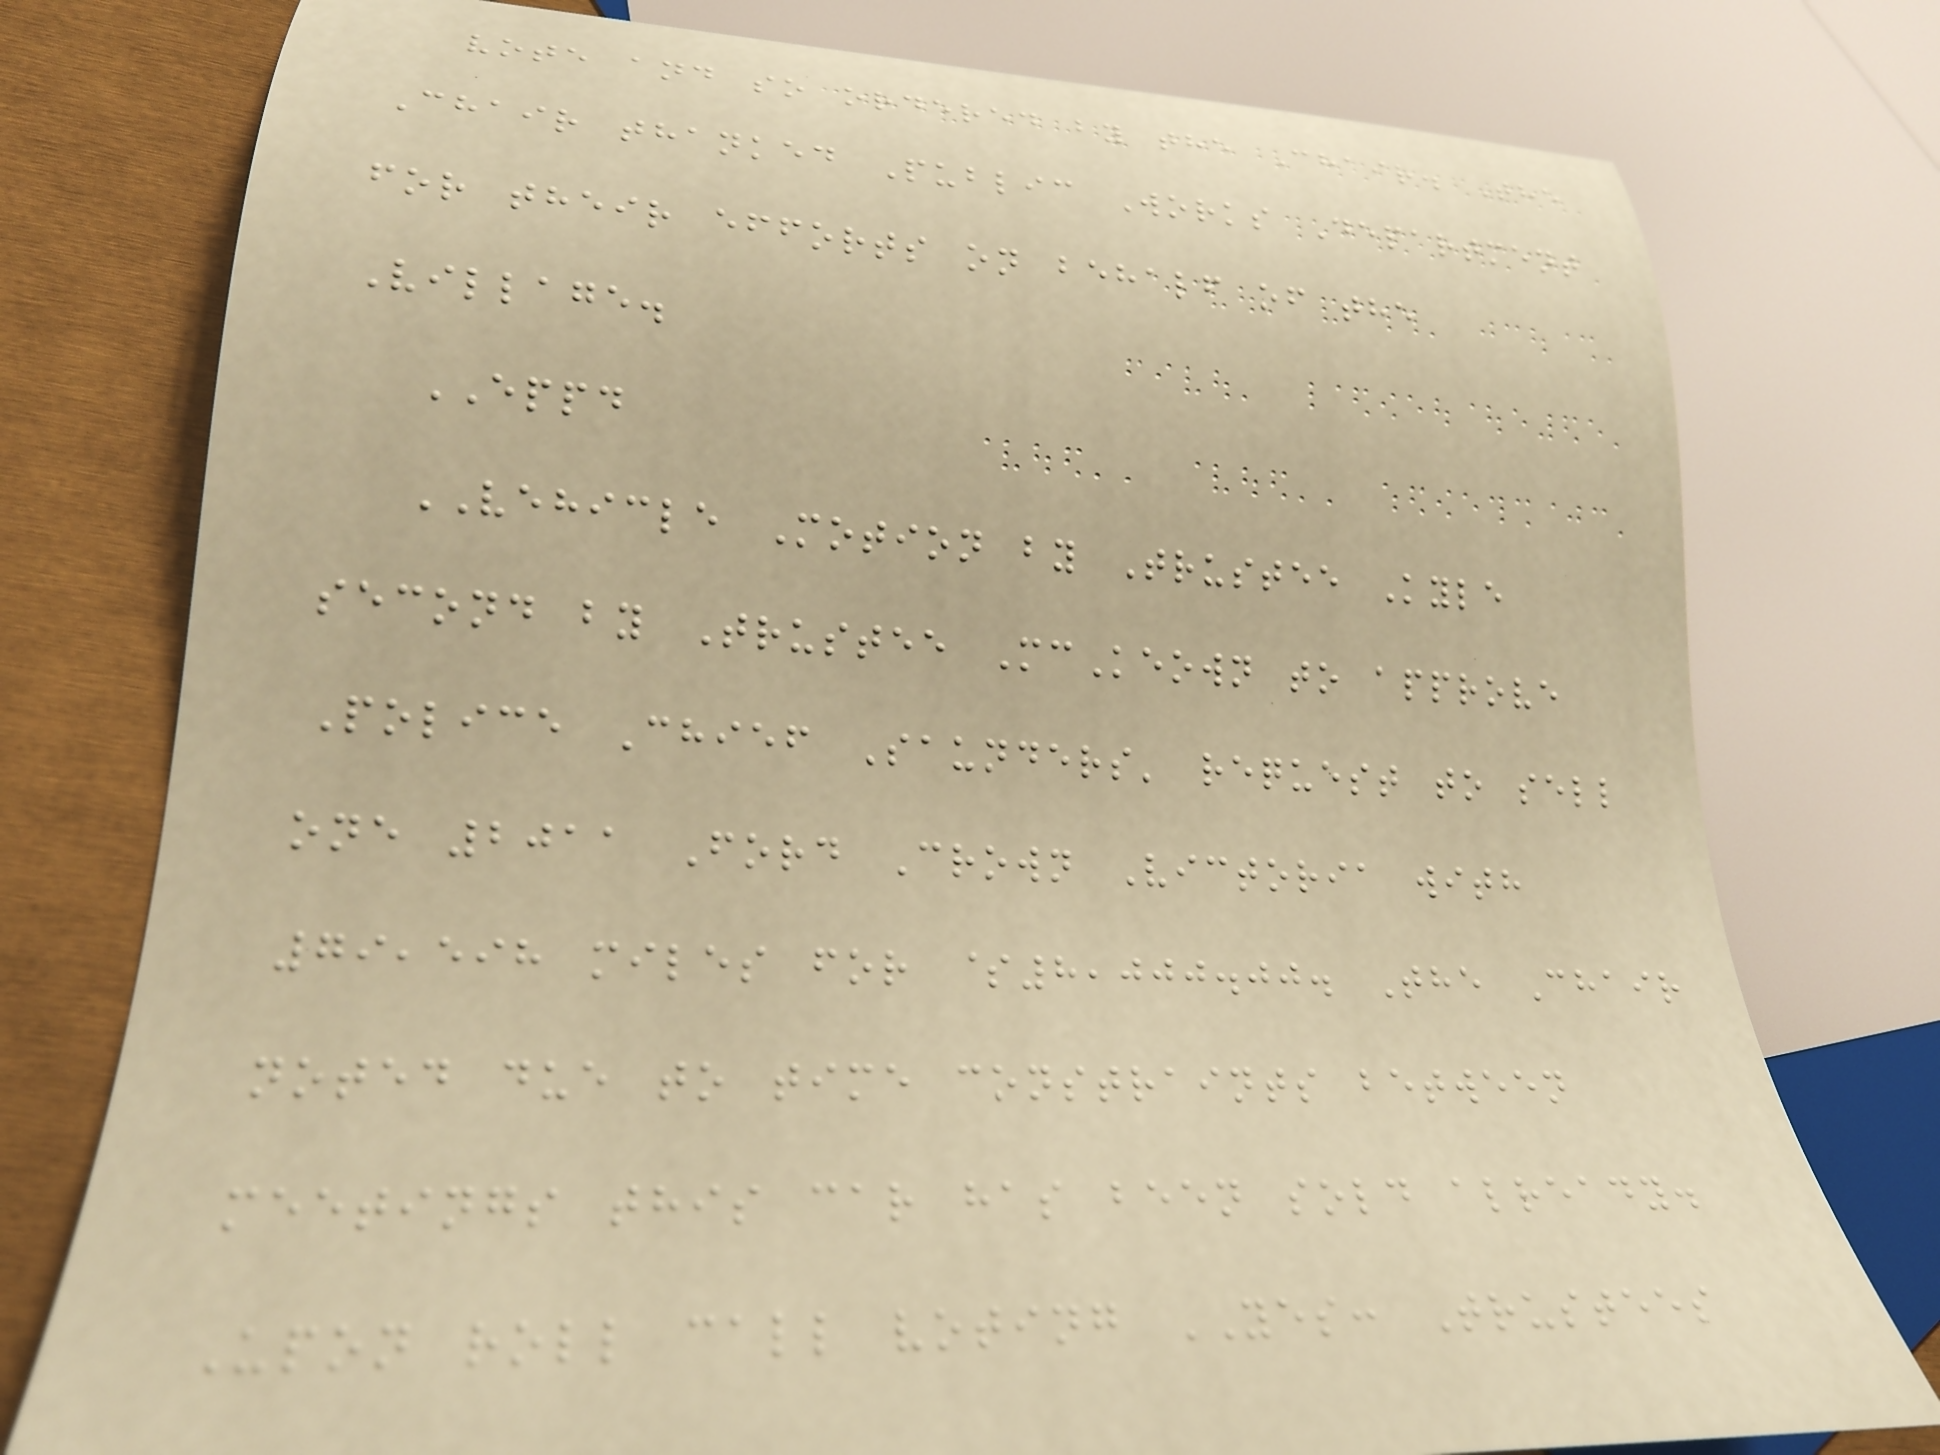vote and so ordered by the Chair. The
Chair thanked Public Works Department
for their efforts on behalf of the
Village.
EPPD
VEHICLE Motion by Trustee Kyle
second by Trustee McKeown to approve
Police Chief Saunders' request to sell
one 2011 Ford Crown Victoria with
79,598 miles for $8,000.00. The Chair
noted due to time constraints between
meetings this car has been sold already.
Upon roll call voting YES: Trustees
